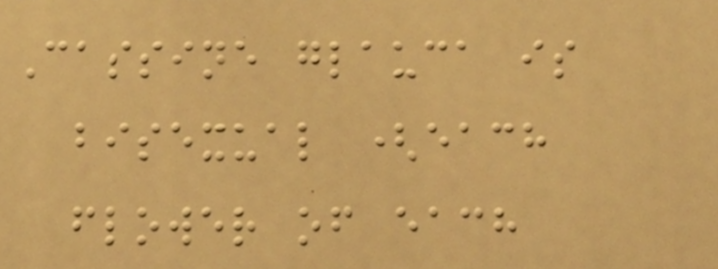Cassine glauca is
bisexual (each
flower of each
